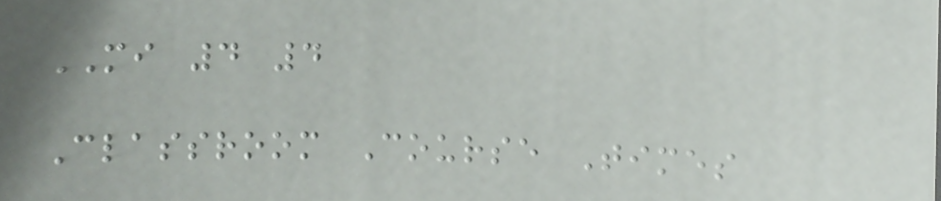MI 4 4
Classroom Course Times
